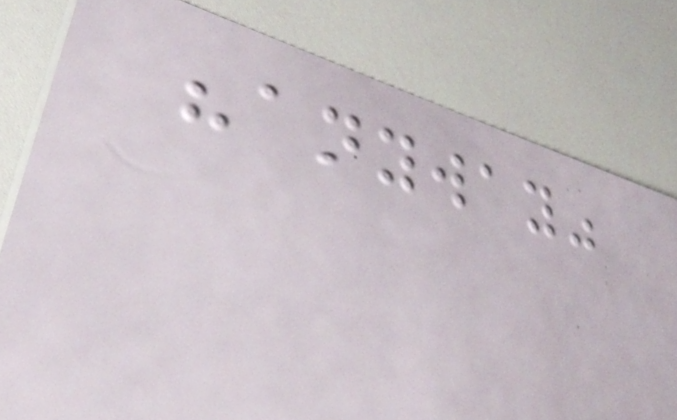"anyway"
